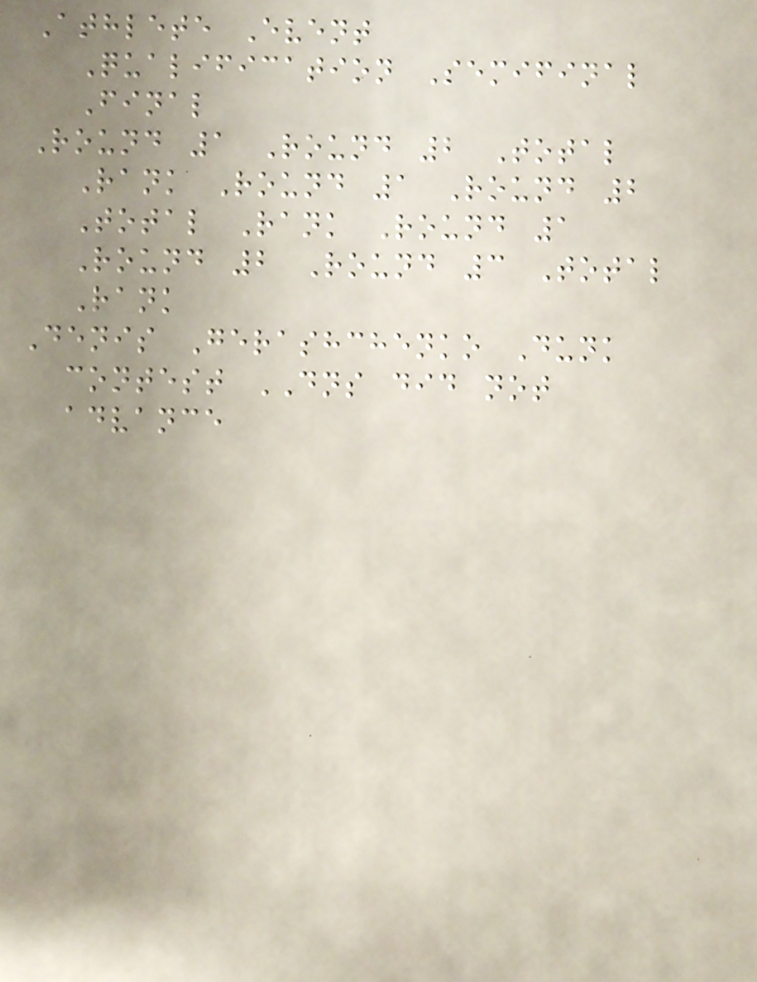Athlete Event
Qualification Semifinal
Final
Round 1 Round 2 Total
Rank Round 1 Round 2
Total Rank Round 1
Round 2 Round 3 Total
Rank
Denis Gerashchenko Dunk
contest DNS did not
advance
